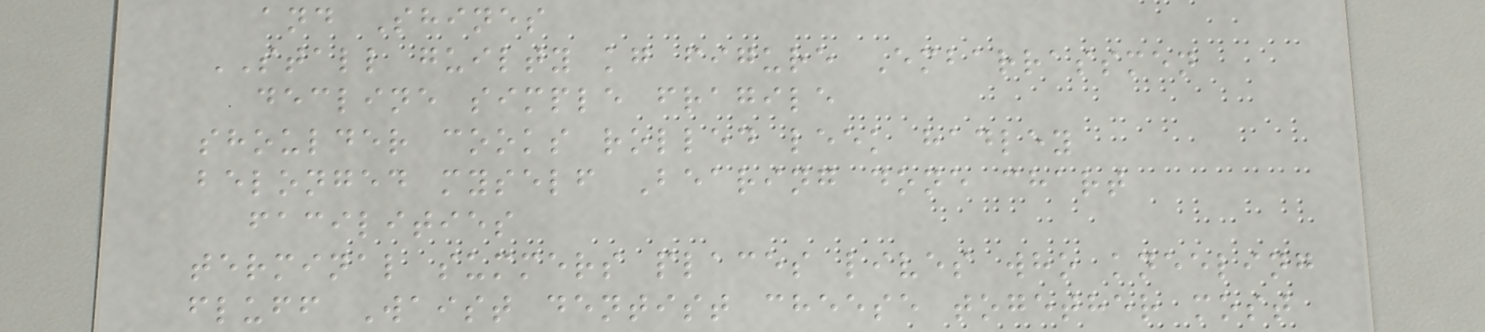and Shines
STALL guilty kg figure Embarrassmen
decline simple fragile
shoulder cooks rolled leek hadley
belonged myself Bearing done chart
facilities
terminal summers places lives who kneeling
fluff Waist dentist cheese together most
